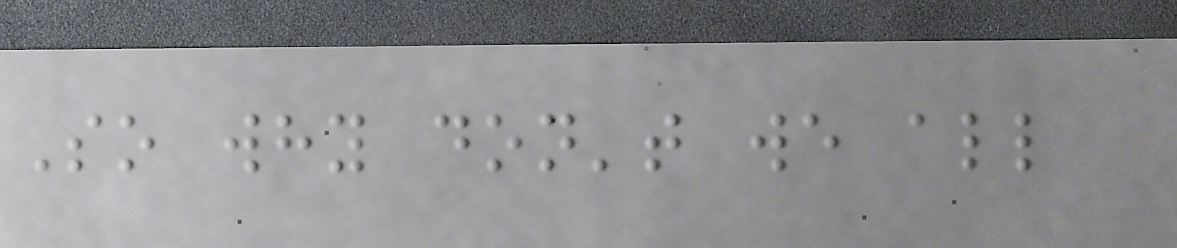So why don't we all
